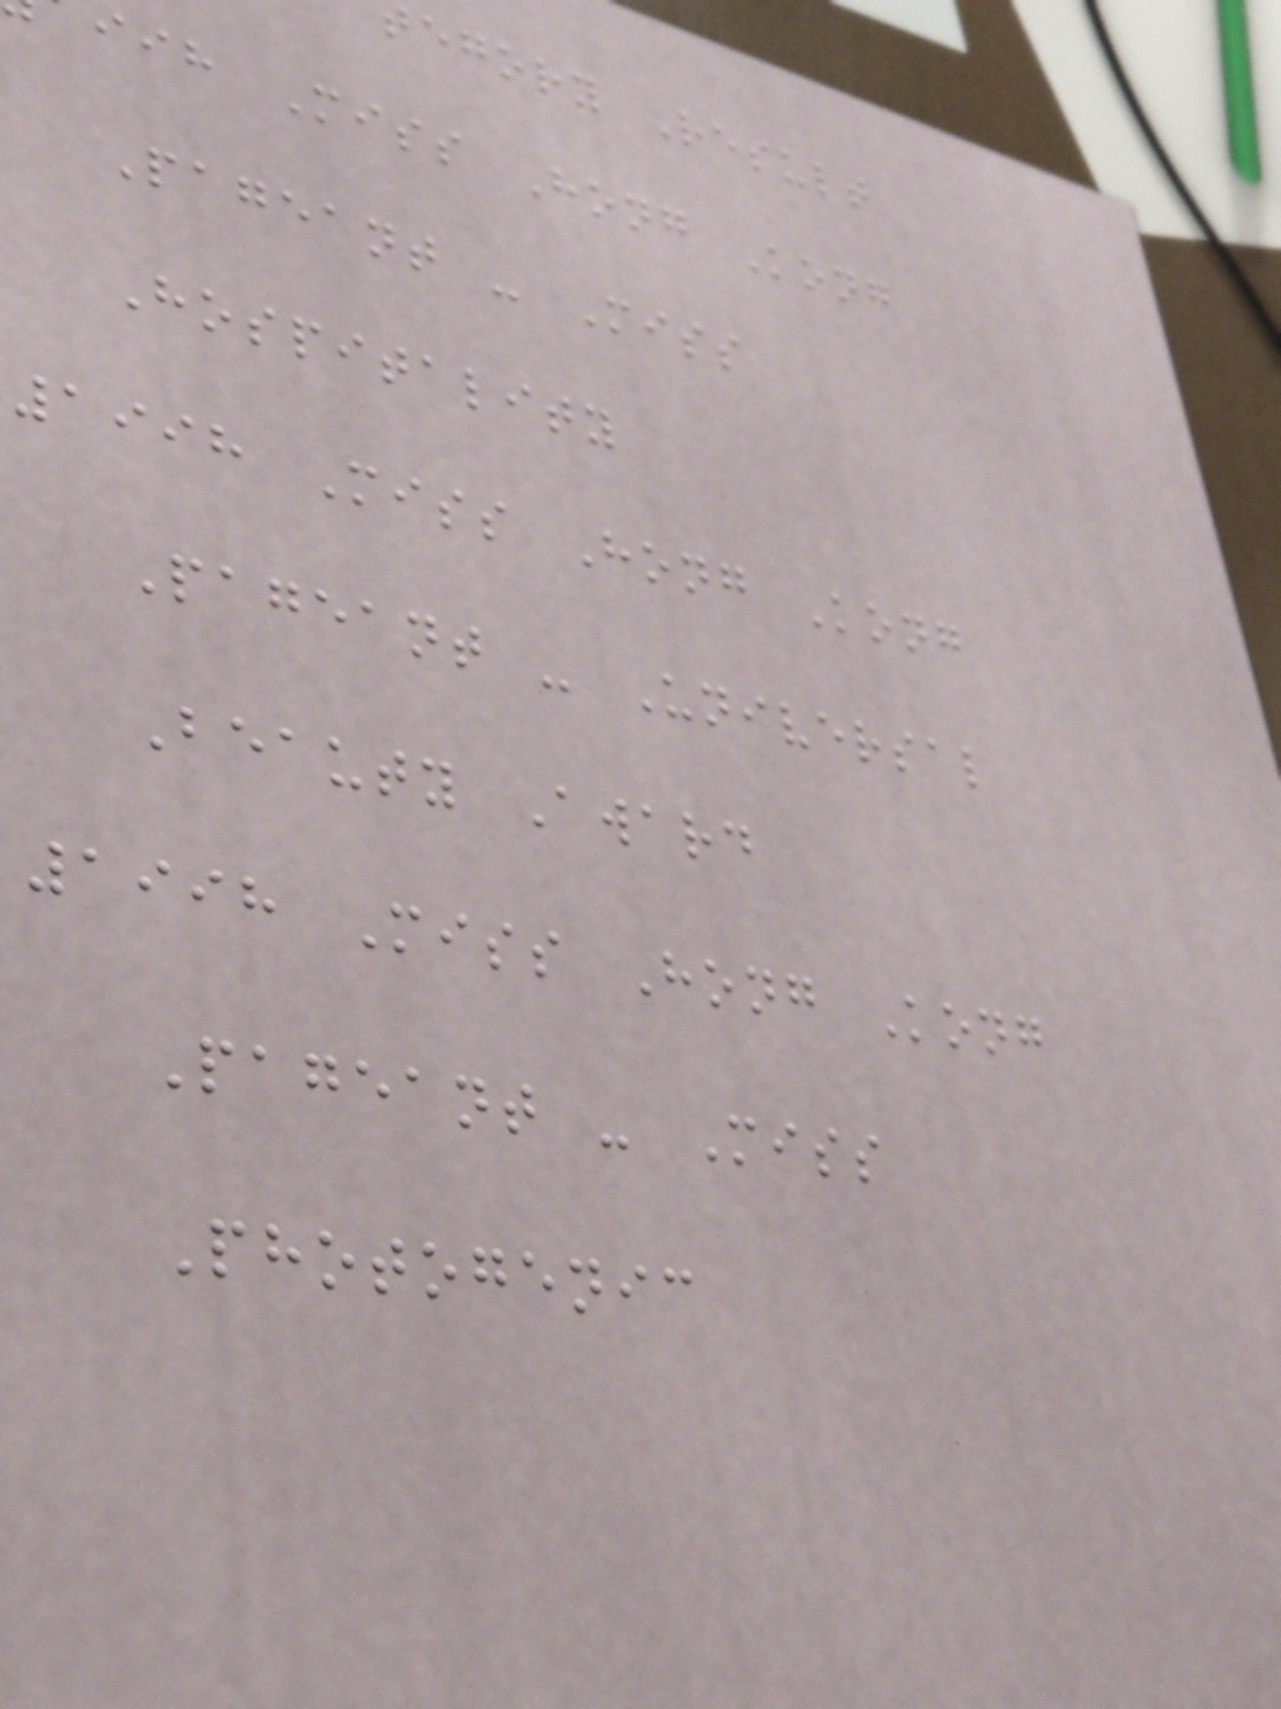egory Result
iih Miss Hong Kong
Pageant - Miss
Hospitality
1998 Miss Hong Kong
Pageant - Universal
Beauty Award
1998 Miss Hong Kong
Pageant - Miss
Photogenic
